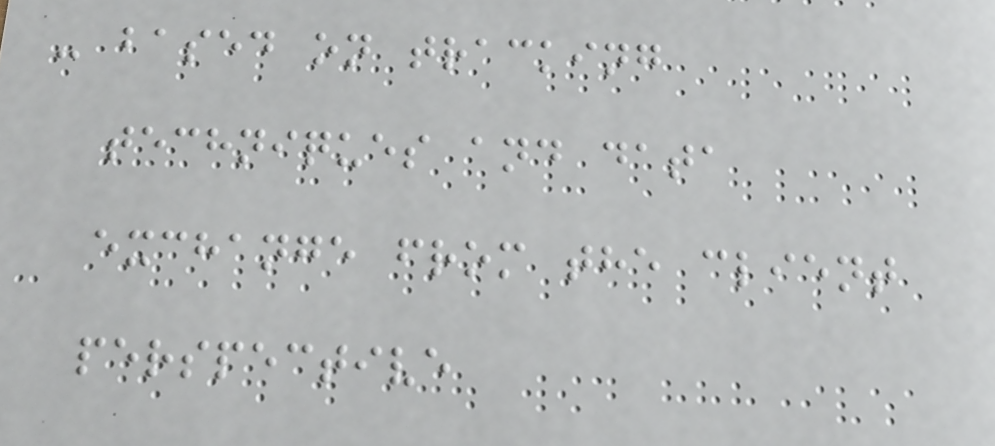- based on tracking
techniques and data
exchange from the client
perspective
